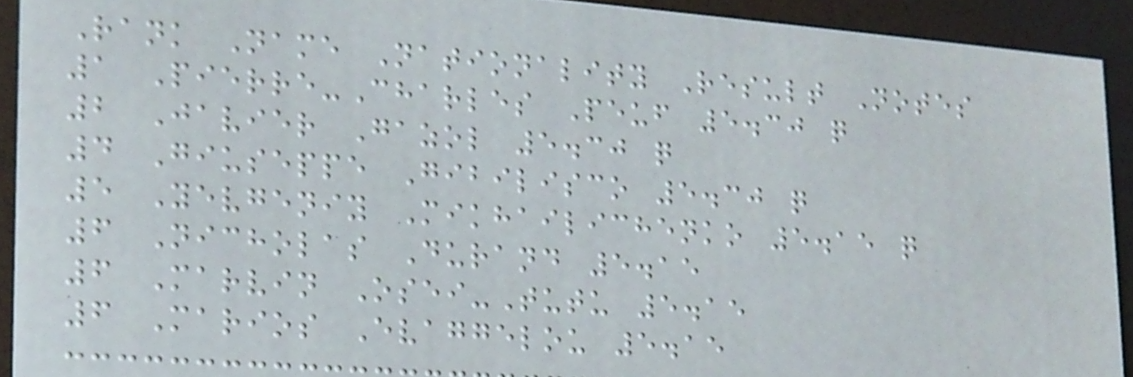Rank Name Nationality Result Notes
1 Pierre-Charles Peuf 5.30 q
2 Javier Gazol 5.30 q
4 Giuseppe Gibilisco 5.30 q
5 Yevgeniy Mikhailichenko 5.15 q
6 Nicholas Durand 5.15
6 Marvin Osei-Tutu 5.15
6 Marios Evaggelou 5.15
